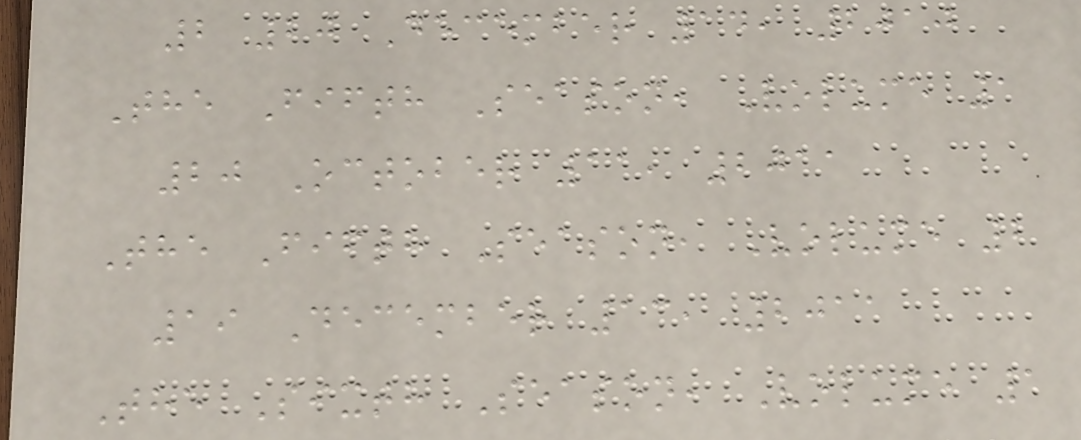2 20 December 14, 2010
The Fifth Season, Volume 1
20 October 11, 2011
The Fifth Season, Volume 2
19 December 13, 2011
The Sixth Season, Volume 1
